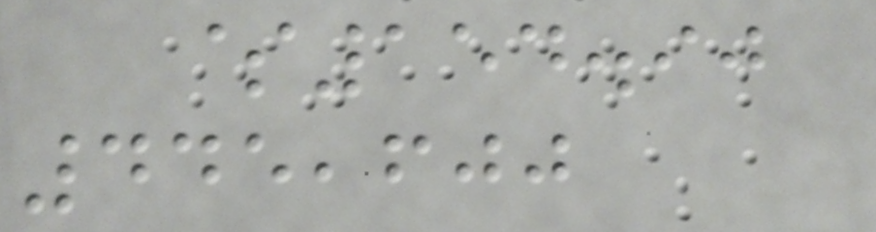$154.90
445,600
